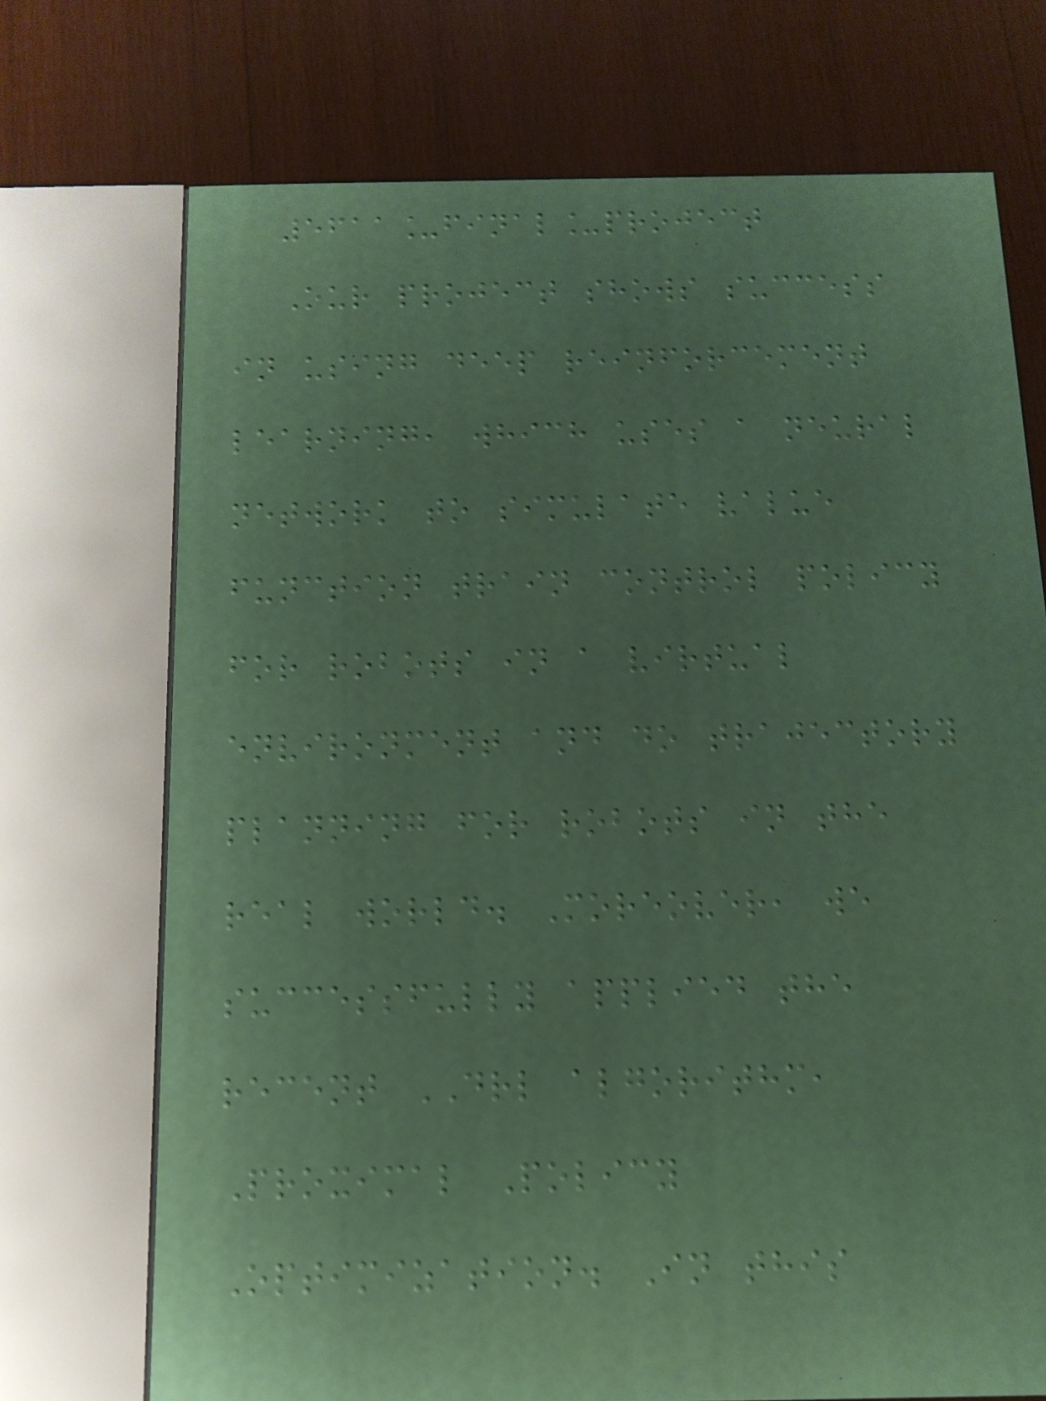5611_final_project
Our project shows success
in using deep reinforcement
learning, which uses a neural
network to simulate value
function train control policy
for robots in a virtual
environment and do trajectory
planning for robots in the
real world. Moreover, we
successfully applied the
recent DRL algorithm,
Proximal Policy
Optimization. In this
